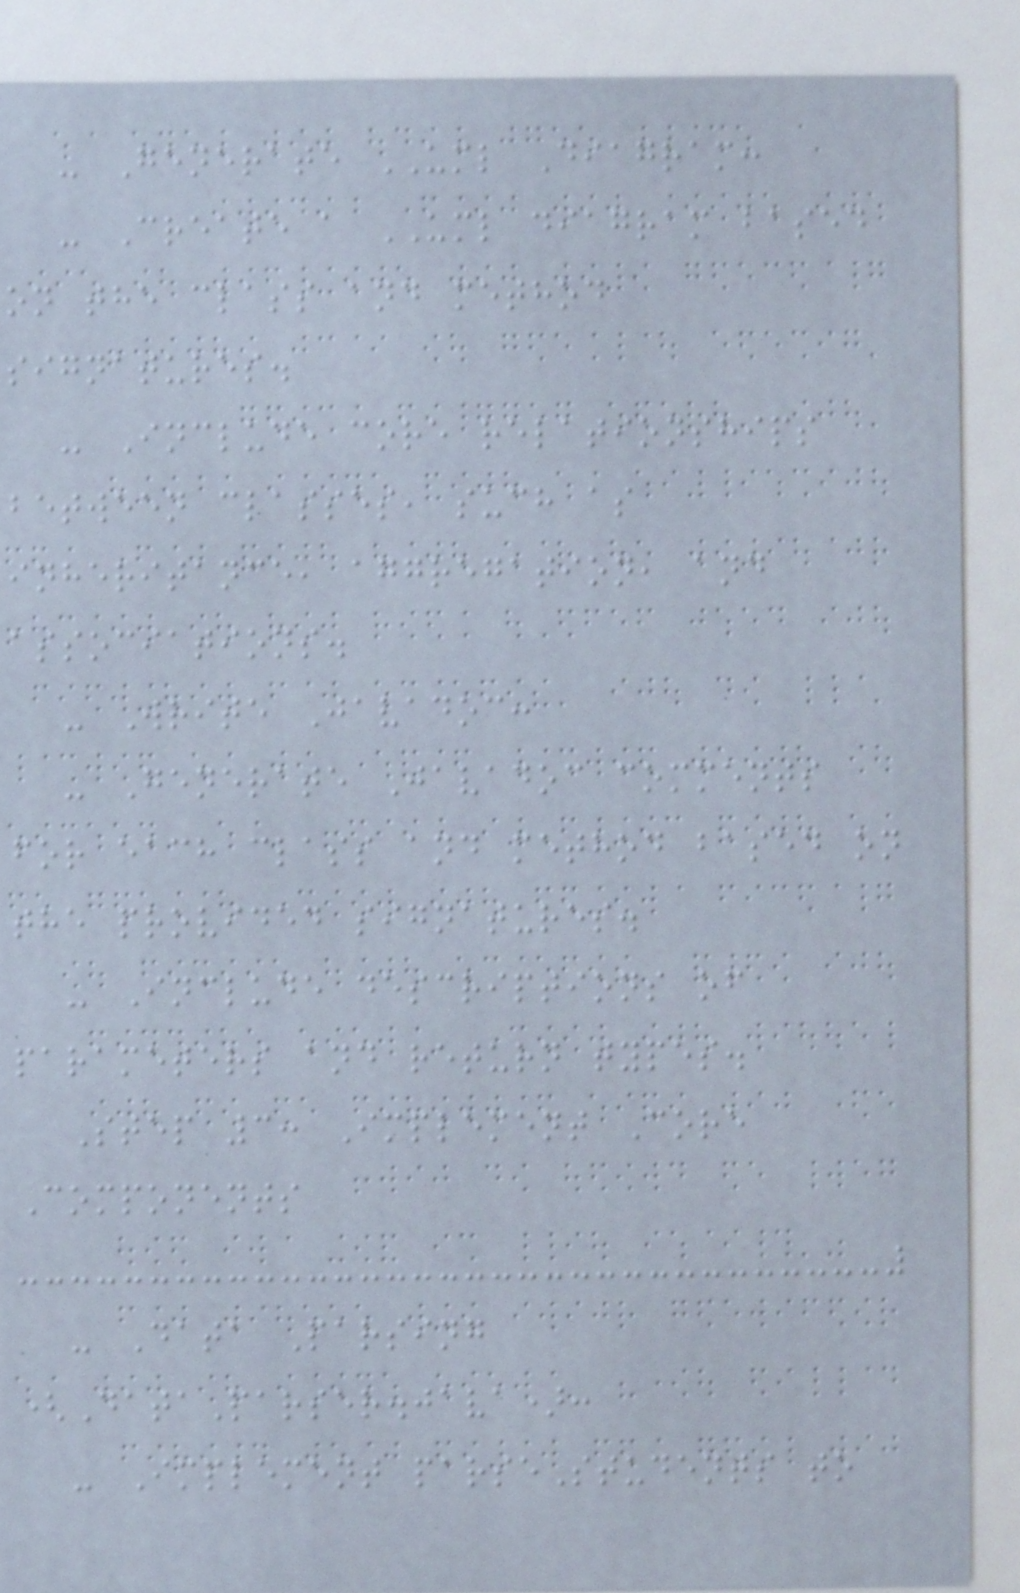- Generate UML Diagram:
- Create a UML diagram based
on the class and method
signatures.
- Include core relationships
between classes, such as
inheritance, aggregation, and
associations.
- Write Javadoc:
- Generate Javadoc comments
for each class and method based on
the provided signatures.
- Include descriptions of
parameters and return types.
Step 3: Implement Core
Components
- Data Parsing
(DataParser.java):
- Implement parseStudents to
